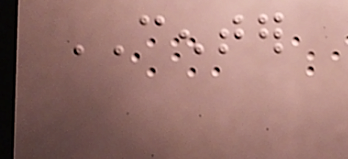CENTER
